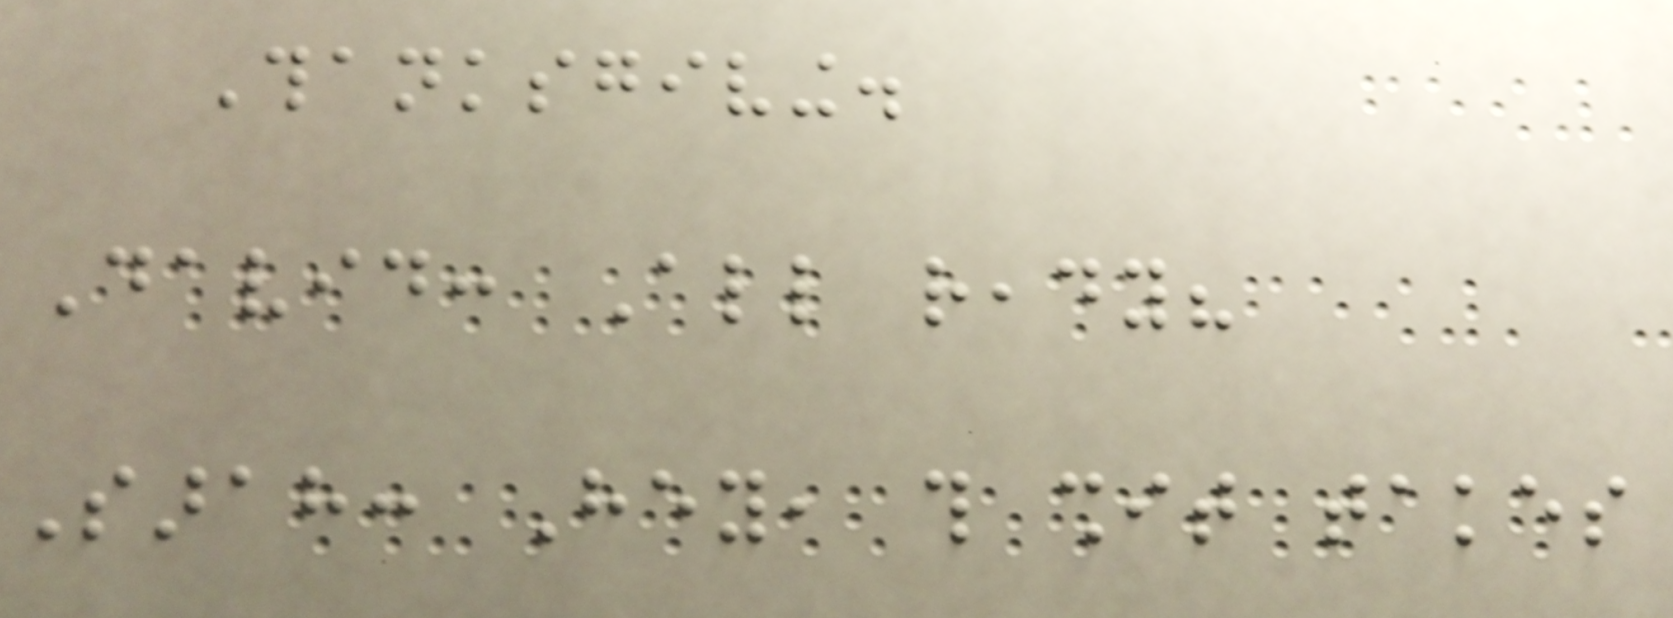Thanksgiving.
David: All ready?
Sarah: Hey, this shit takes
